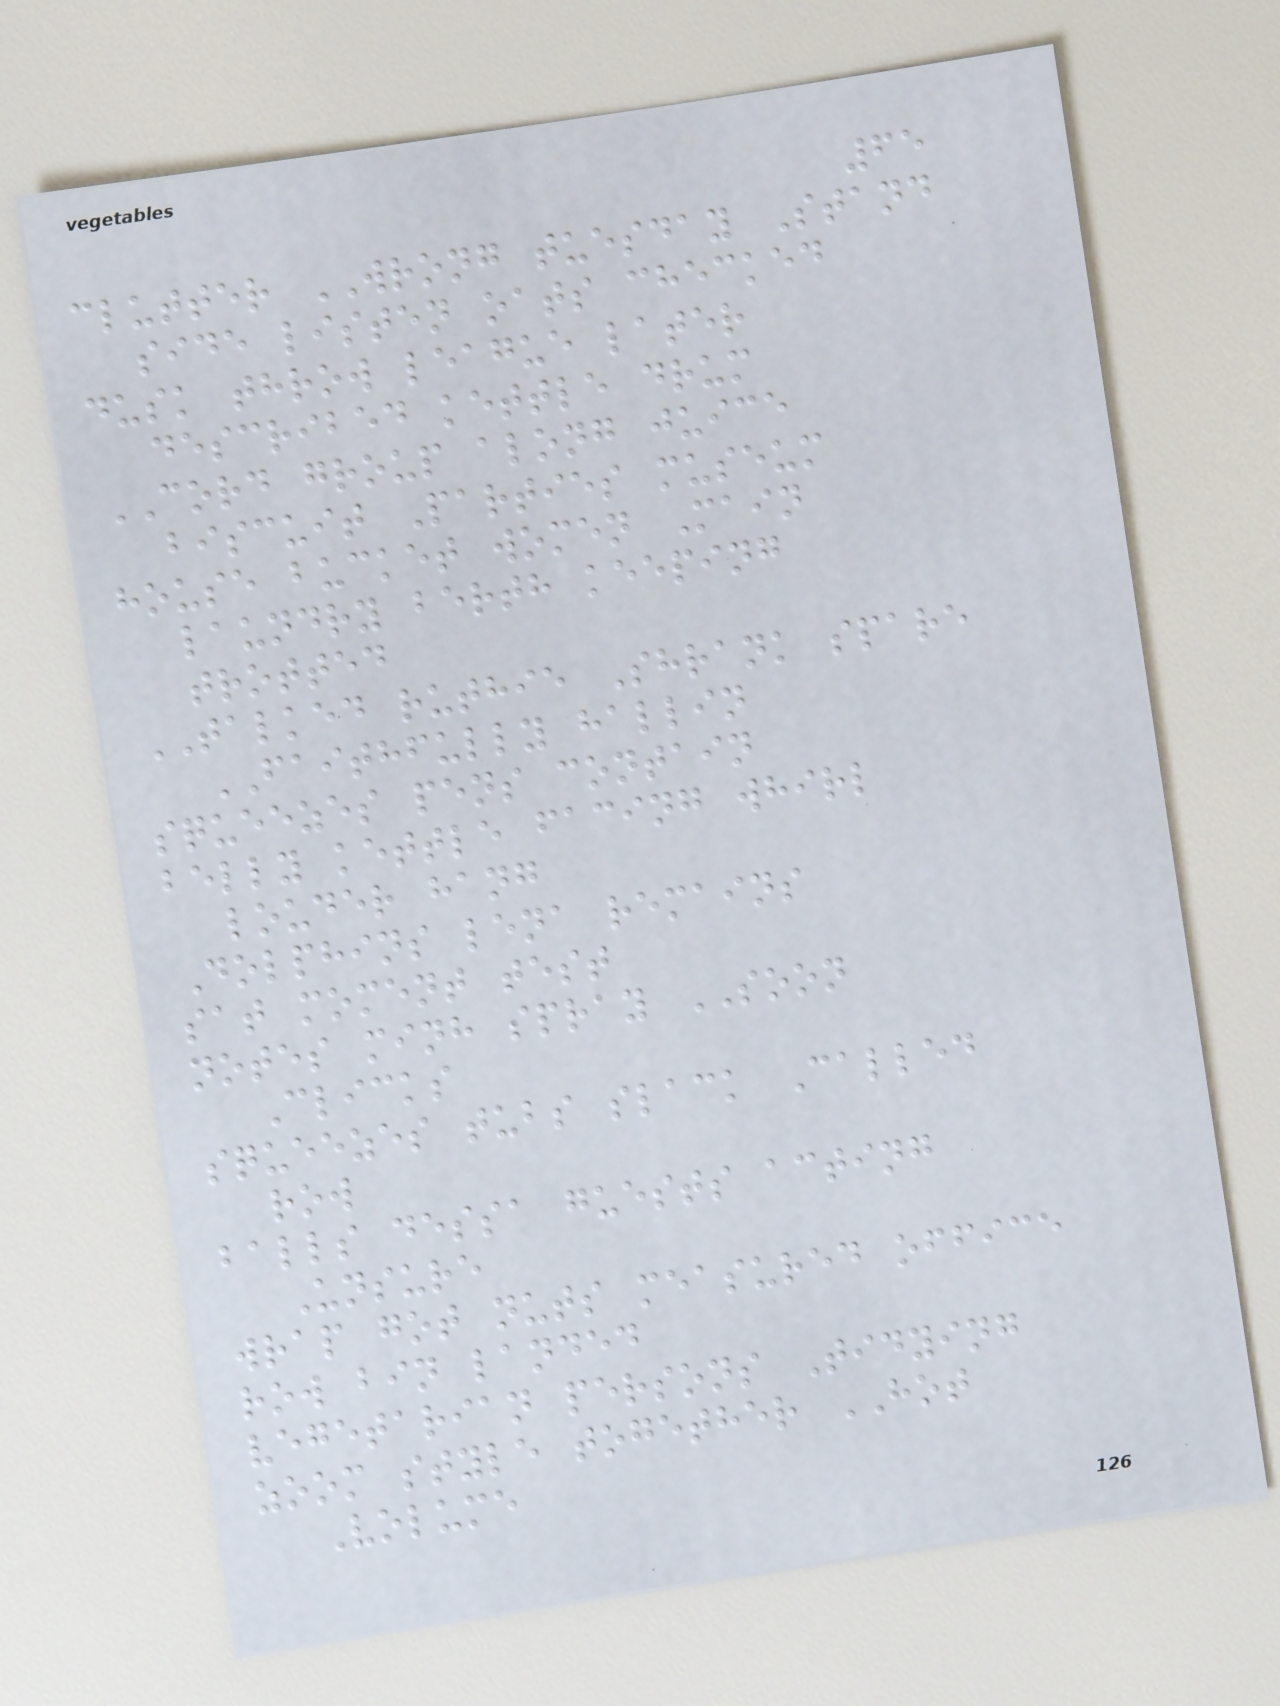65
clutter WRONG tuesday Stand
side listen oats checked
dusk throw league later
described kettle drum
CORD group along juice
biscuit Parties museum
house bucket women Main
laundry berth keeping
trotted
TALKED ruthie Shrank spare
FAITHFULLY hallin
squeezes pens contain
belly kettle facing whirl
louder hang
Dolphins lena remains
sat moment test
notes minh spray SOON
Clicks
squeezes tubs slack Called
row
balls dessa guests acting
Unsure
wrap got nuts measured office
row bin landed
vegetarian persons Tidying
zoom style together HOT
Volume
